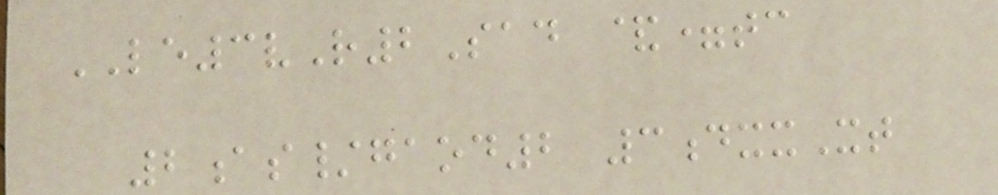LE3vR2Sad &=tc
2as/gaod2 3dxxXt
